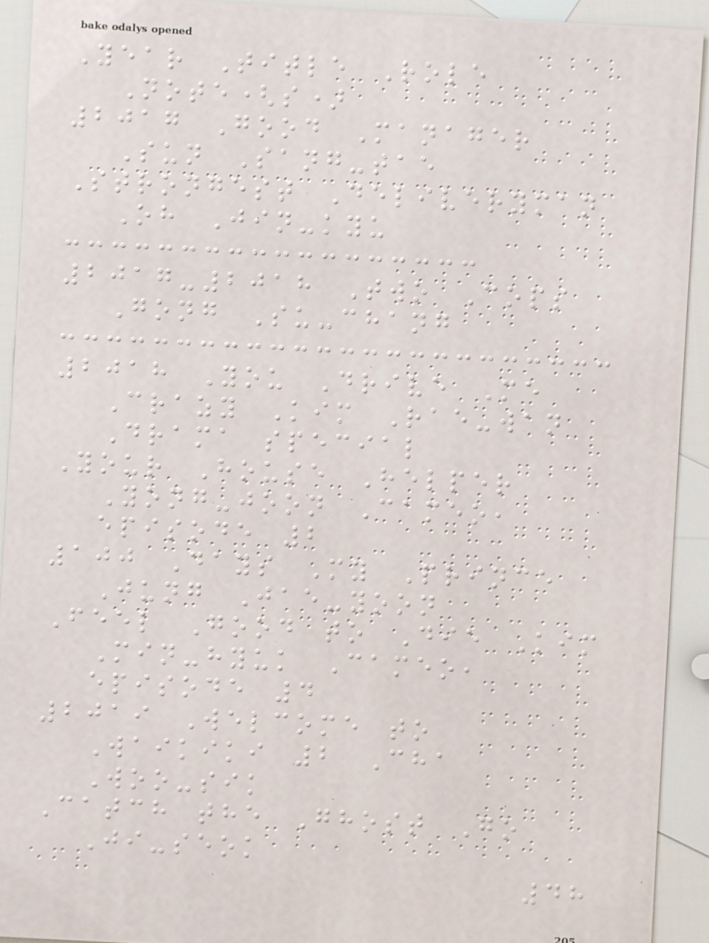Year Title Role
Note(s)
2017 Good Manager
Sun Sang-tae
Strongest Deliveryman
Oh Jin-kyu
2017-2018 Two Cops
Gong Su-chang
2018 You Drive Me
Crazy Kim Rae-wan
Drama special
Your House Helper
Yong-joon Cameo,
episode 2
100 Days My Prince
Jung Jae-yoon
Feel Good to Die Kim
Min-hyuk Cameo,
episode 4
2019 Welcome to
Waikiki 2 Cha
Woo-sik
Catch the Ghost Go
Ji-seok
48
